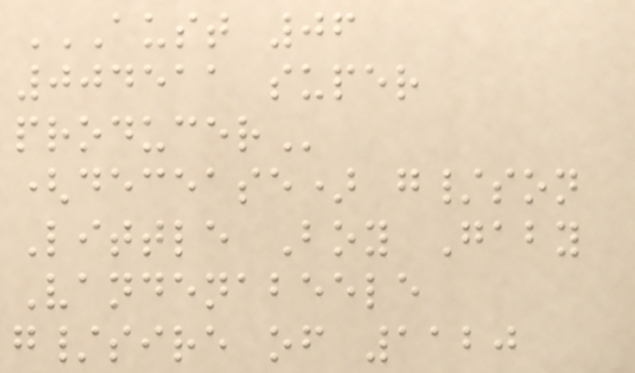AUST 06
004511 SUPER
PRODUCER
(decease) g/son
Little Boy Gaby
Vandenabeele
g/sire of 1120
